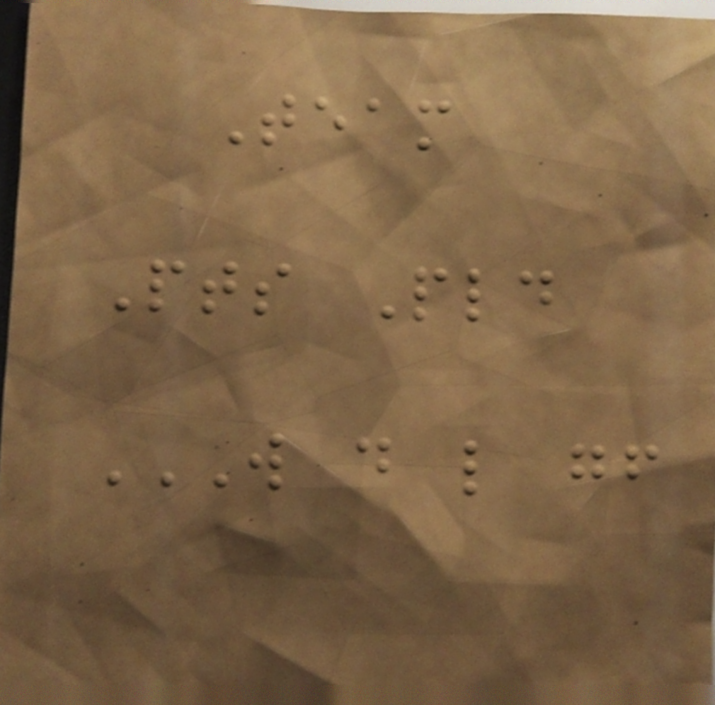Team
Pts Pld
W D L GF
